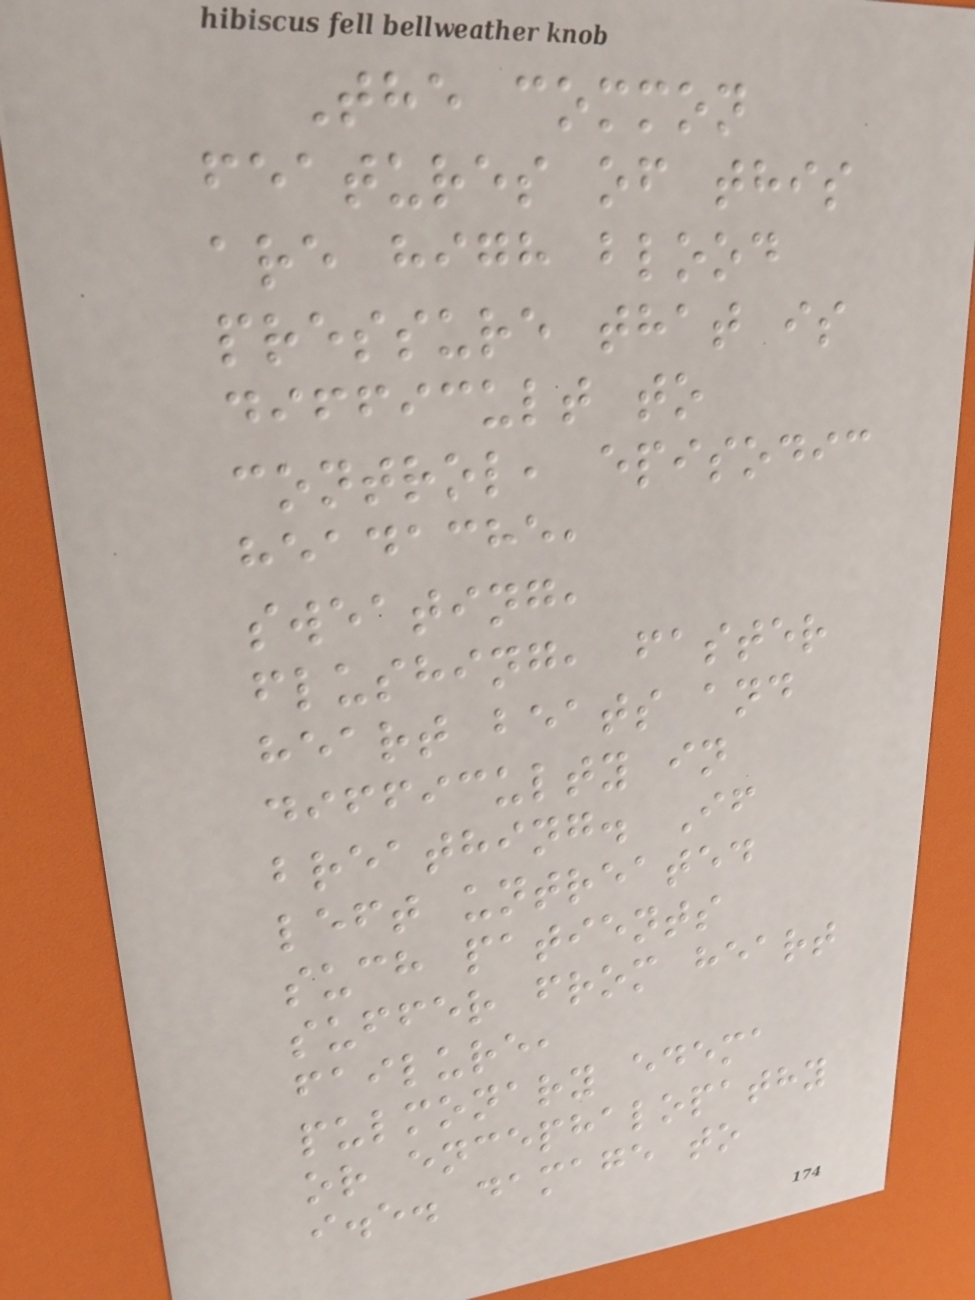The common
features of this
are high blood
pressure that is
difficult to
control, episodic
headache,
sweating,
flushing, faster
heart beats and
difficulty in
breathing. If
left untreated
such patients
suffer from heart
failure,
pulmonary edema
or encephalopathy
i.e. damage to
